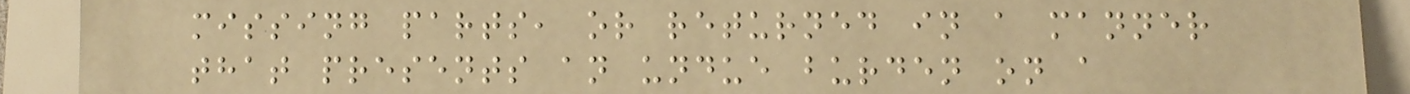missing parts, or returned in a manner
that presents an undue burden on a
